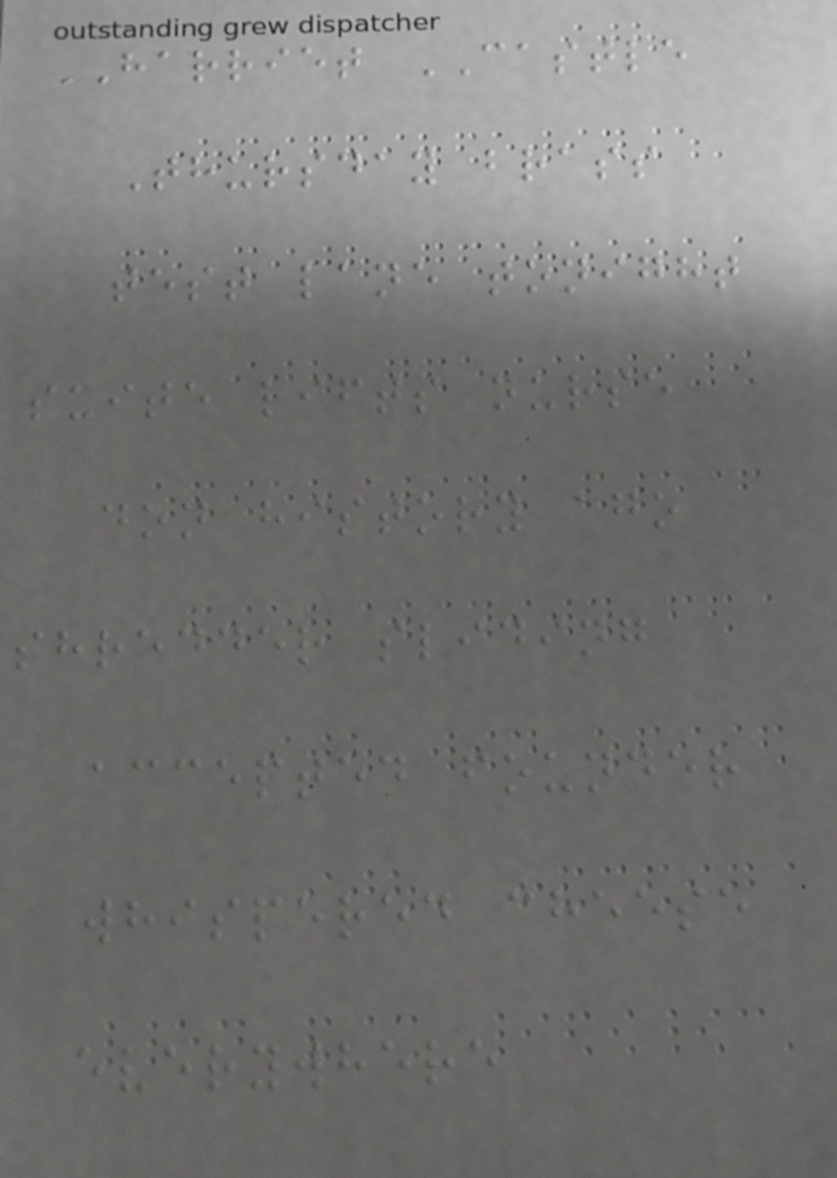HARRIET CASTLE
Thursday brass
test lane tonight
suite lifts nurse
don history ago
shredder sliding
accepted founder
whispered cheese
everywhere
